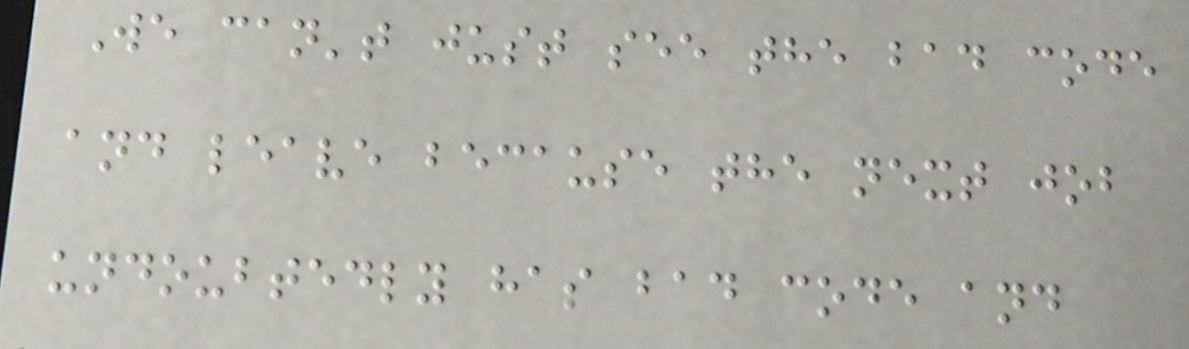We can't just see the bad code
and leave because the next job
undoubtedly has bad code and
